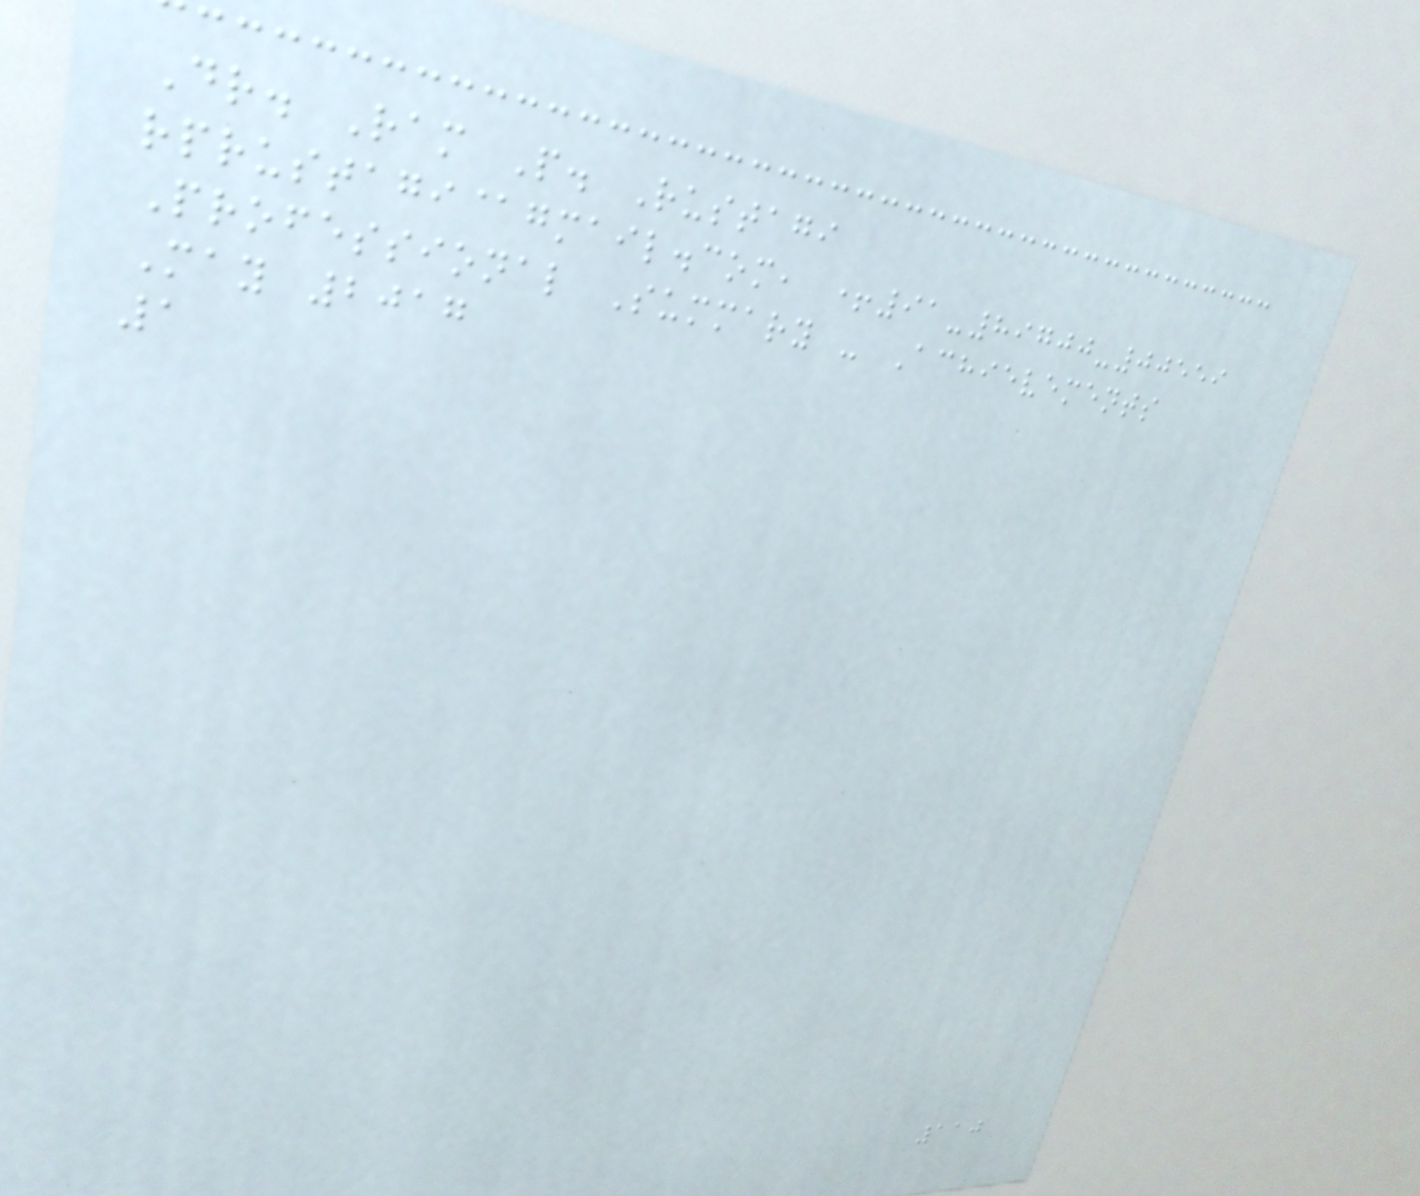Dr. Ram P. Rustagi
rprustagi@gmail.com, +91-89700-00559
Professional Summary - Achievements
May 2017
1
110
